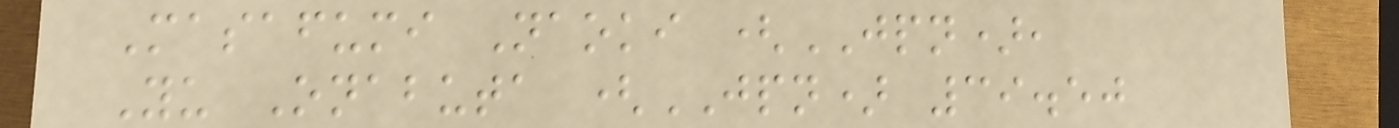Masafumi Naoki (JPN),
Yu Onabuta (JPN) 39.50
